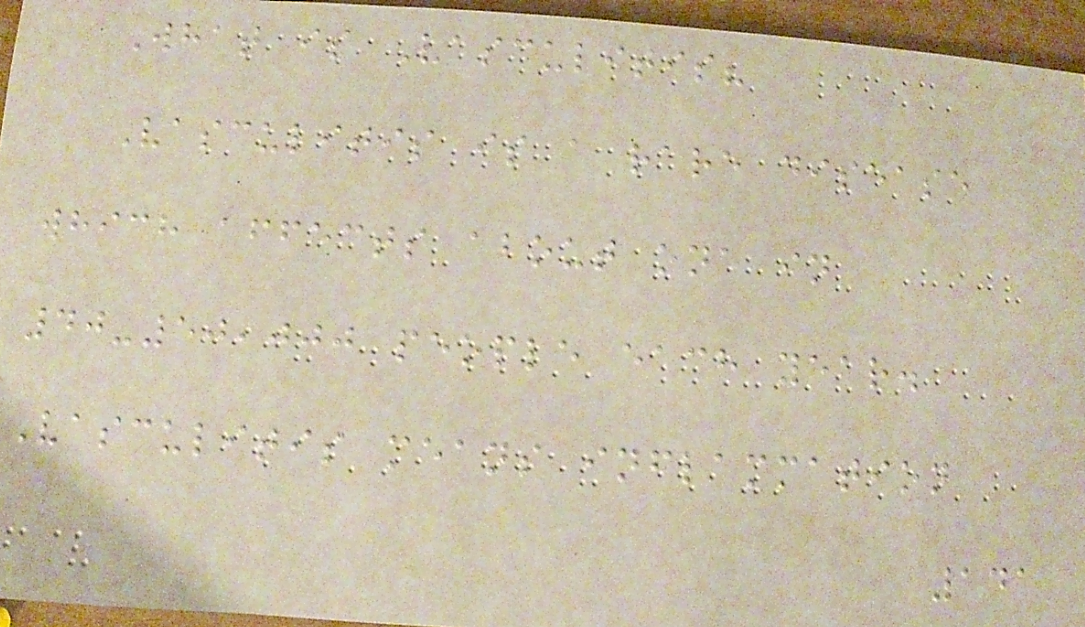What is Vasculitis?
Vasculitis is a rare disease
which affects about one in
40-50,000 people each year.
Vasculitis means inflammation
141
